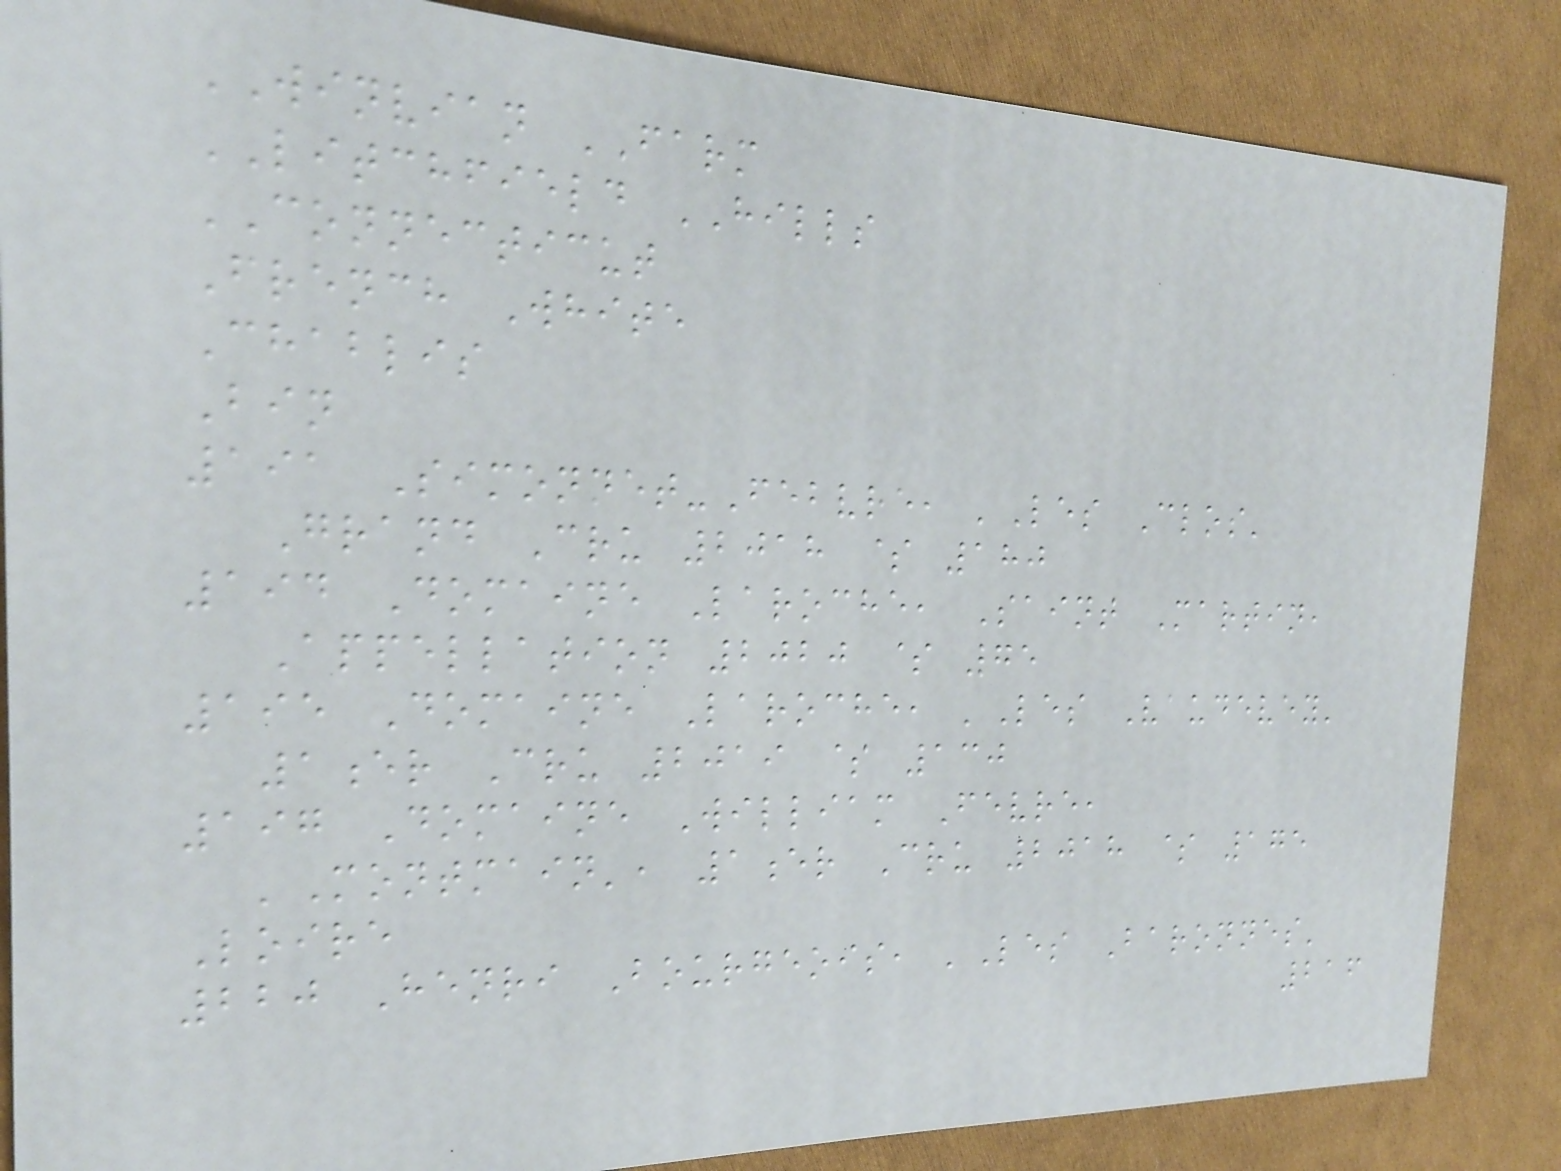WINVIAN FARM
LITCHFIELD HILLS
CONNECTICUT
French White
Chablis
Bin
191 Simonnet-Febvre, 'Les Clos'
Grand Cru 2018 $ 180
194 Domaine Laroche, Saint Martin,
Appellation 2020 $ 75
195 Domaine Laroche, 'Les Vaudevey'
1er Cru 2019 $ 130
197 Domaine William Fevre,
'Montmain', 1er Cru 2018 $ 175
Loire
220 Henri Bourgeois, 'Les Baronnes'
216
